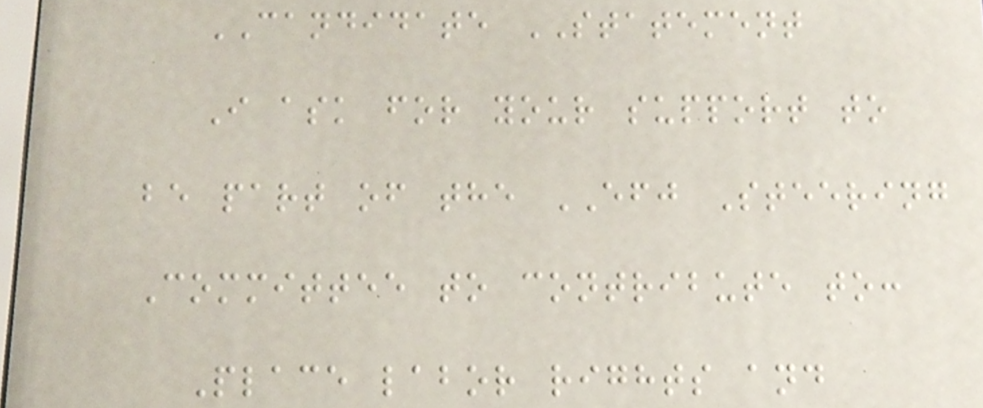CANDIDATE STATEMENT
I ask for your support to
be part of the EFJ Steering
Committee to contribute to:
Place labor rights and
